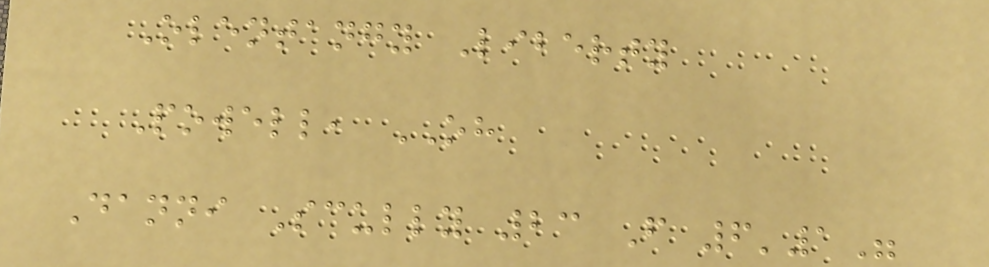Olentangy Liberty
Powell, OH
Danni Scully 23 F 6'1"
